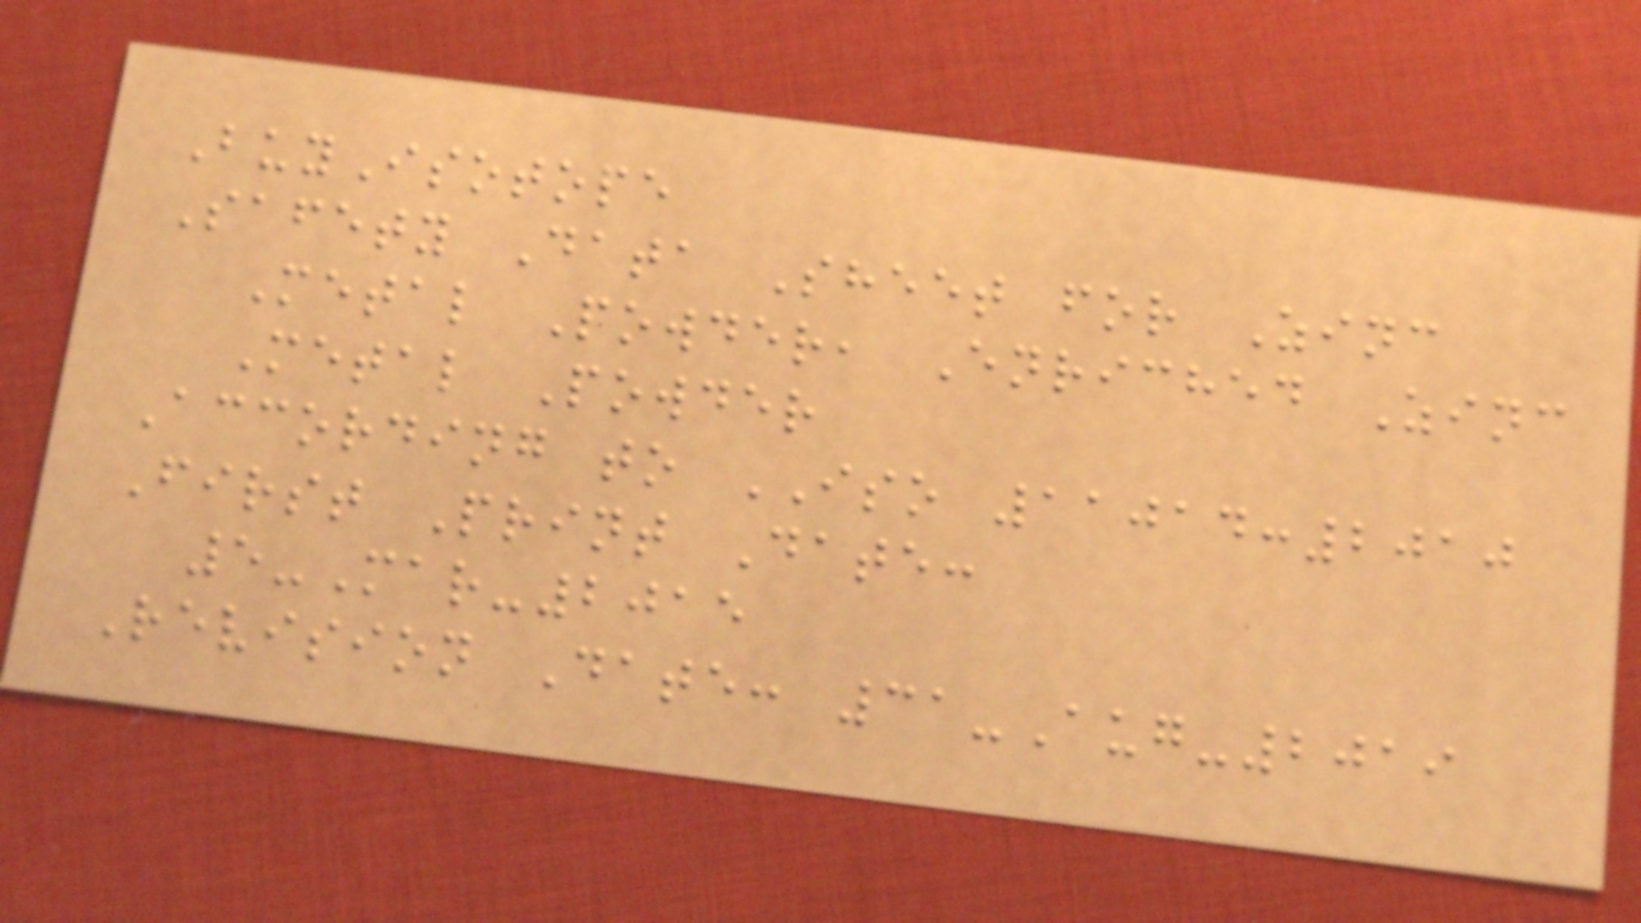BuyIsotope
Safety Data Sheet for Zinc
Metal Powder, Enriched Zinc
Metal Powder
According to ISO 11014:2010
First Print Date:
5-Mar-2015
Revision Date: 31-Aug-2019
